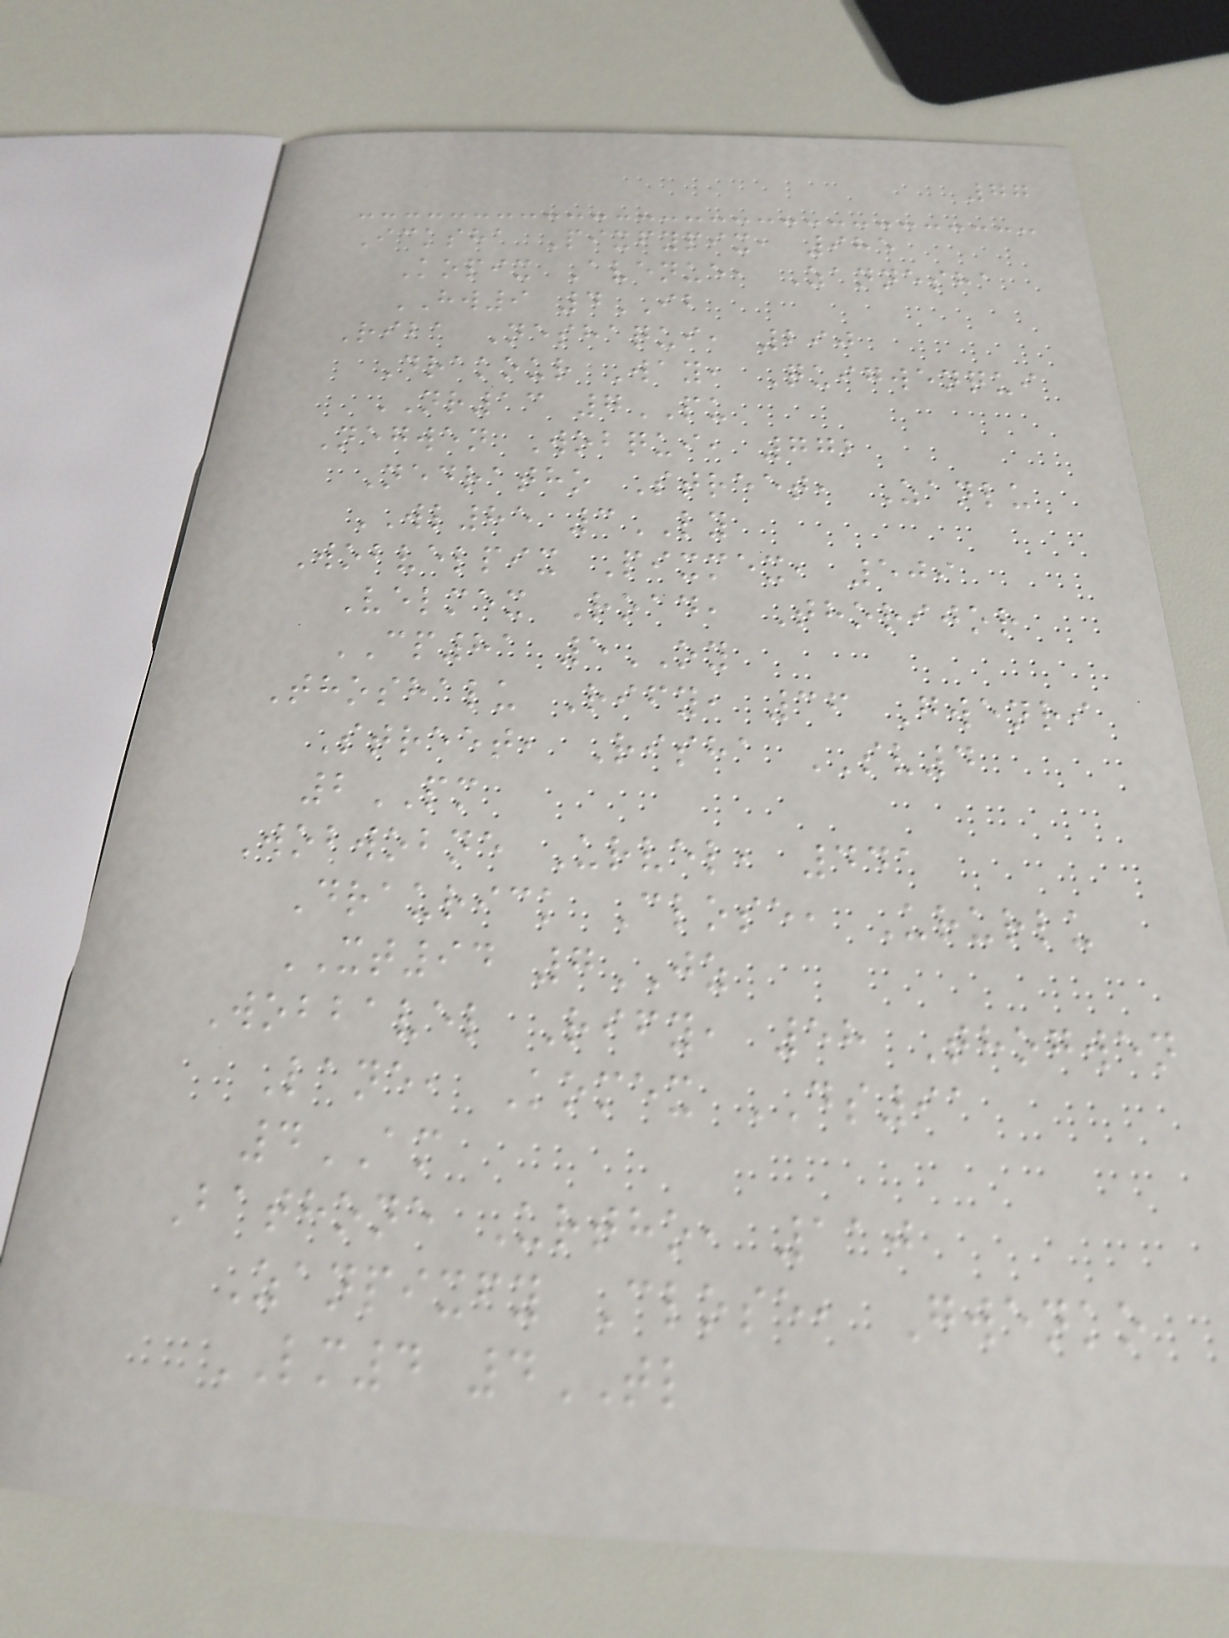77
Icksha Pixfypix, 985
Kopix Avenue, Zannesha
HW9 4IB
Riba Neshaqui, 290
Drakour Way, Quigwenqui
NR13 7PU
Negwen Wobqui, 772
Nedratho Street, Zanlu
WL85 3LY
Wobvelpix Pixmex, 509
Velmex Road, Thorijor
CP81 5OY
Thoshalu Rify, 36 Gwenri
Street, Risha SV4
2PM
Wobwobne Urvel, 441
Draurick Close, Ururlu
XT94 7JZ
Wobbavel Rify, 58 Thogwen
Lane, Komex DS91
4AM
Bathone Urtho, 110
Zanpixfy Close, Gwenko
LM4 4TL
